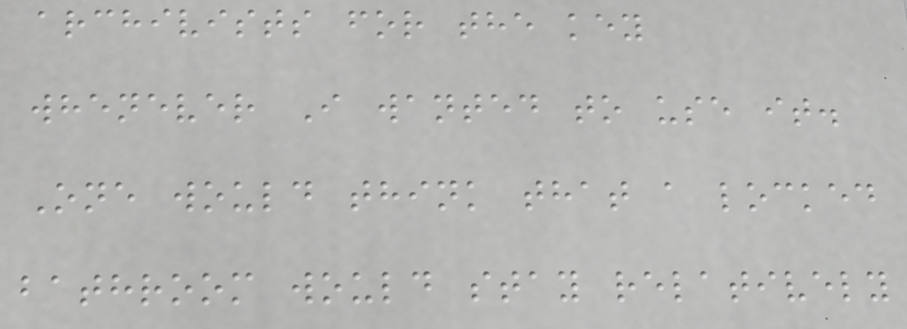archivists for the key
whenever I wanted to use it.
One would think that a locked
bathroom would stay relatively
